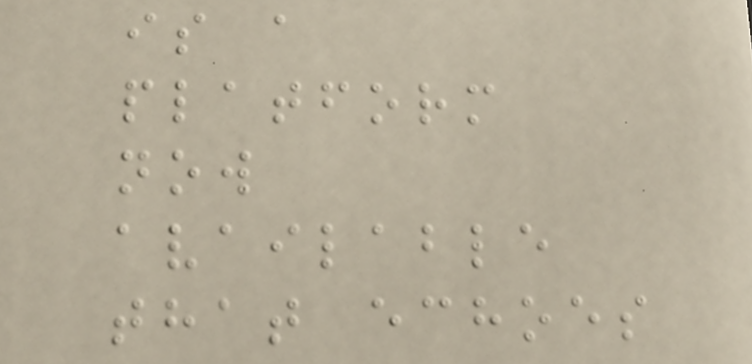is a
platform
now
available
that echoes
